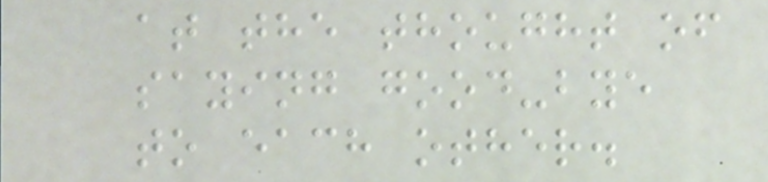at the thought of
saying good-bye
to each other.
